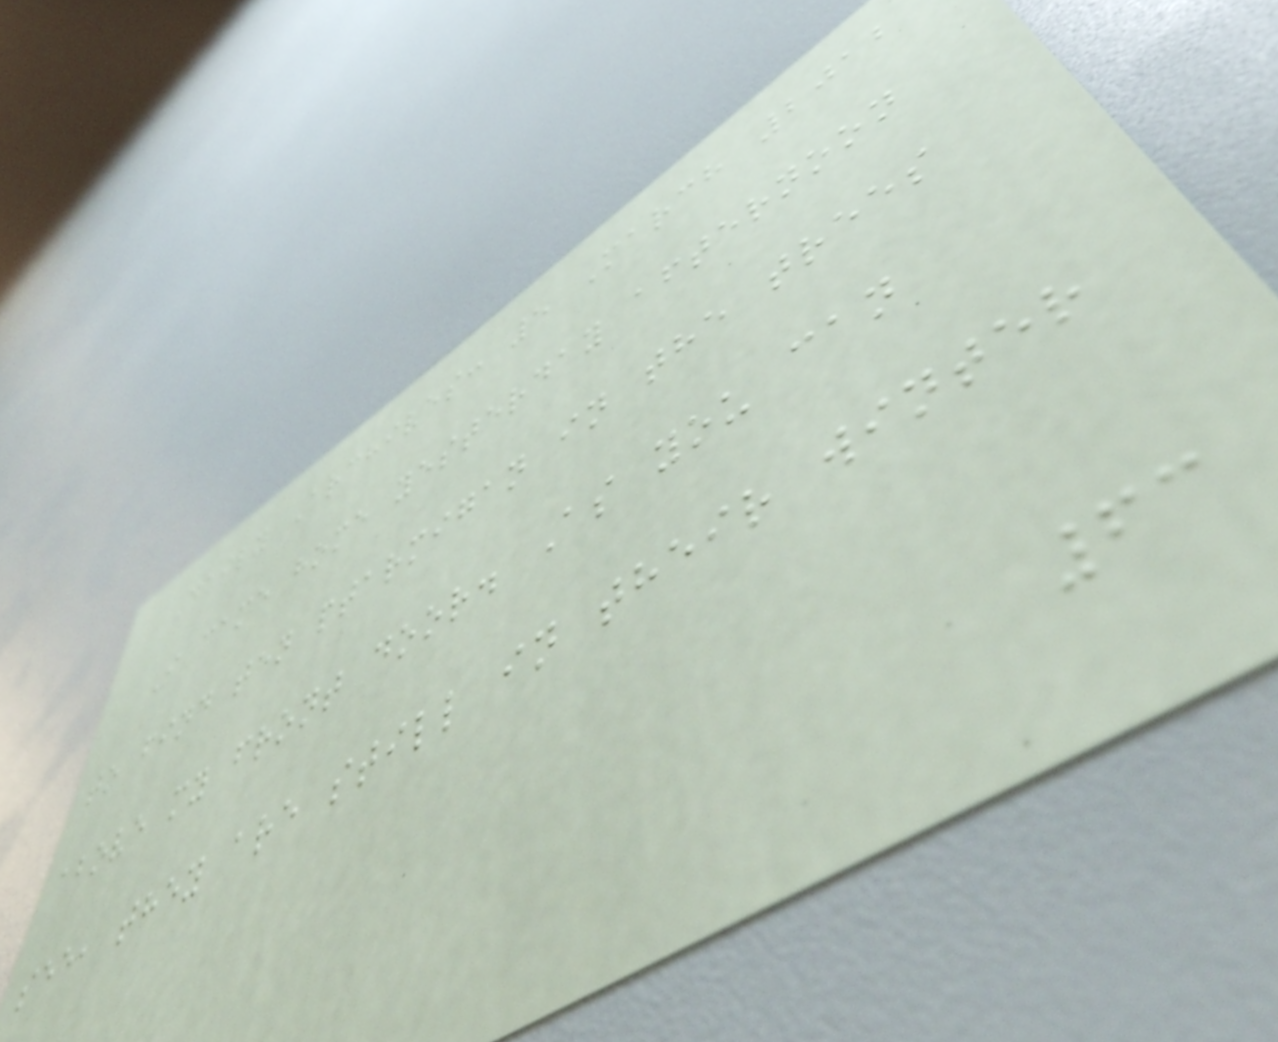Daily Archives: 5 March 2012
I came home yesterday afternoon
to find ten ptarmigan in the trees
above my front door. As you can
see, they are still in their winter
63
